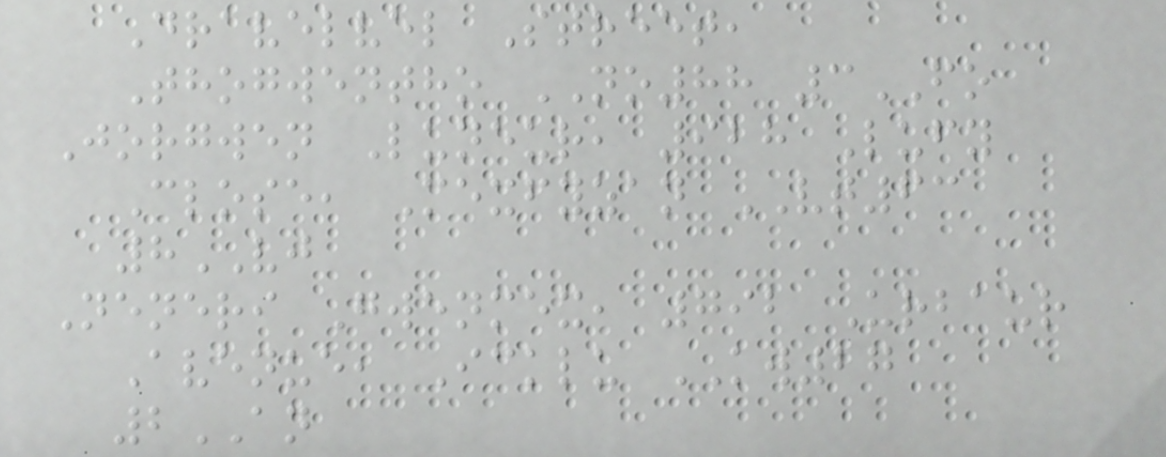Dravelvel Street,
Thogwentho NO88 3FO
Jorgwen Luneur, 928 Lufy
Close, Mexfyzan VT63
8VJ
Neneri Gwenmex, 792 Urbaur
Avenue, Icklu KW27
2AN
